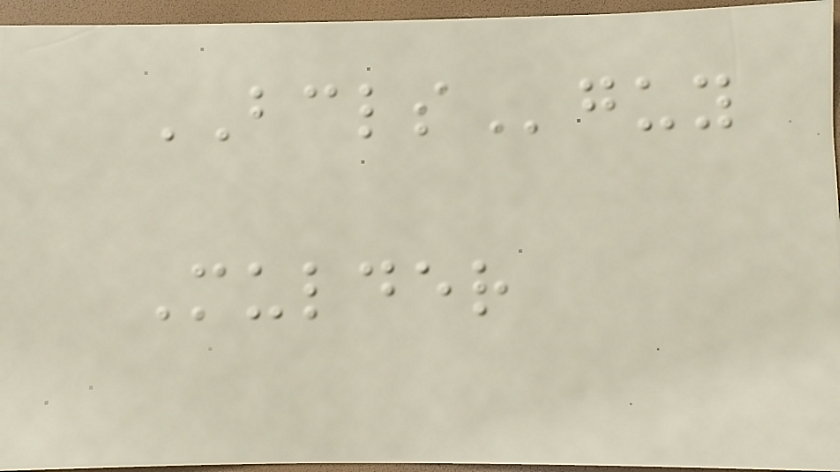BCLSguy
Mulder
